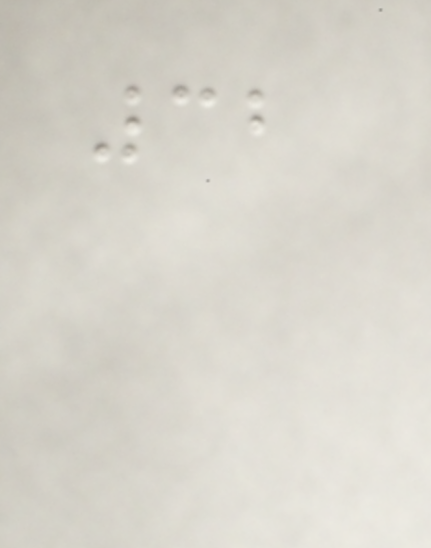32
